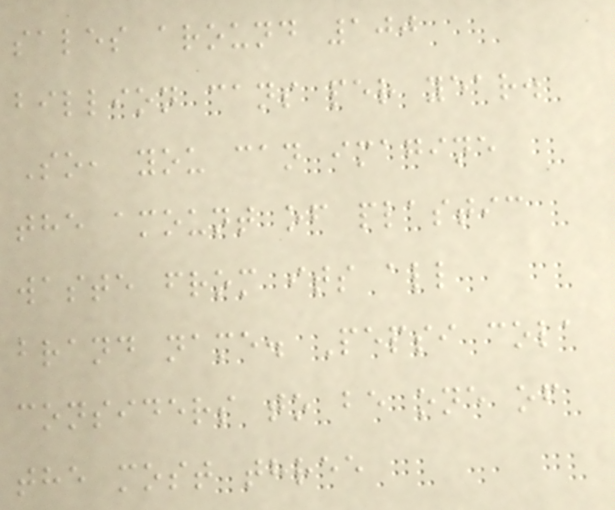sales around 100
billion cans per year.
So, you can imagine
the amount of plastic
waste from its all
brand name. Pepsi cola
considers to be one of
the most three
